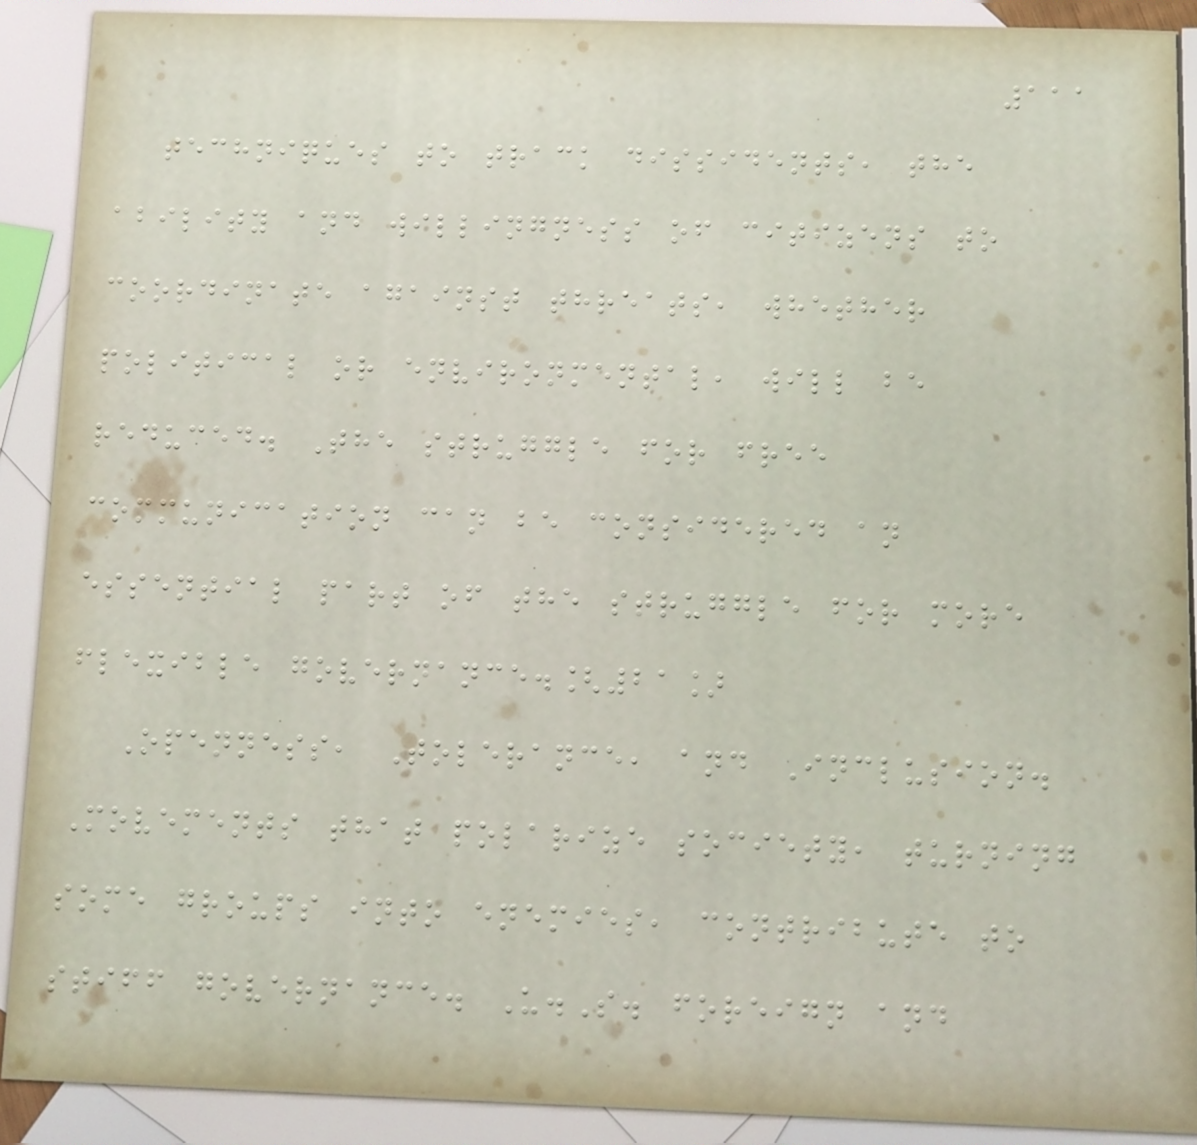111
techniques to track dissidents, the
ability and willingness of citizens to
coordinate against threats, whether
political or environmental, will be
reduced. The struggle for free
communication can be considered an
essential part of the struggle for more
flexible governance.[21]
Openness, Tolerance, and Inclusion.
Movements that polarize society, turning
some groups into enemies, contribute to
stiff governance. U.S. foreign and
